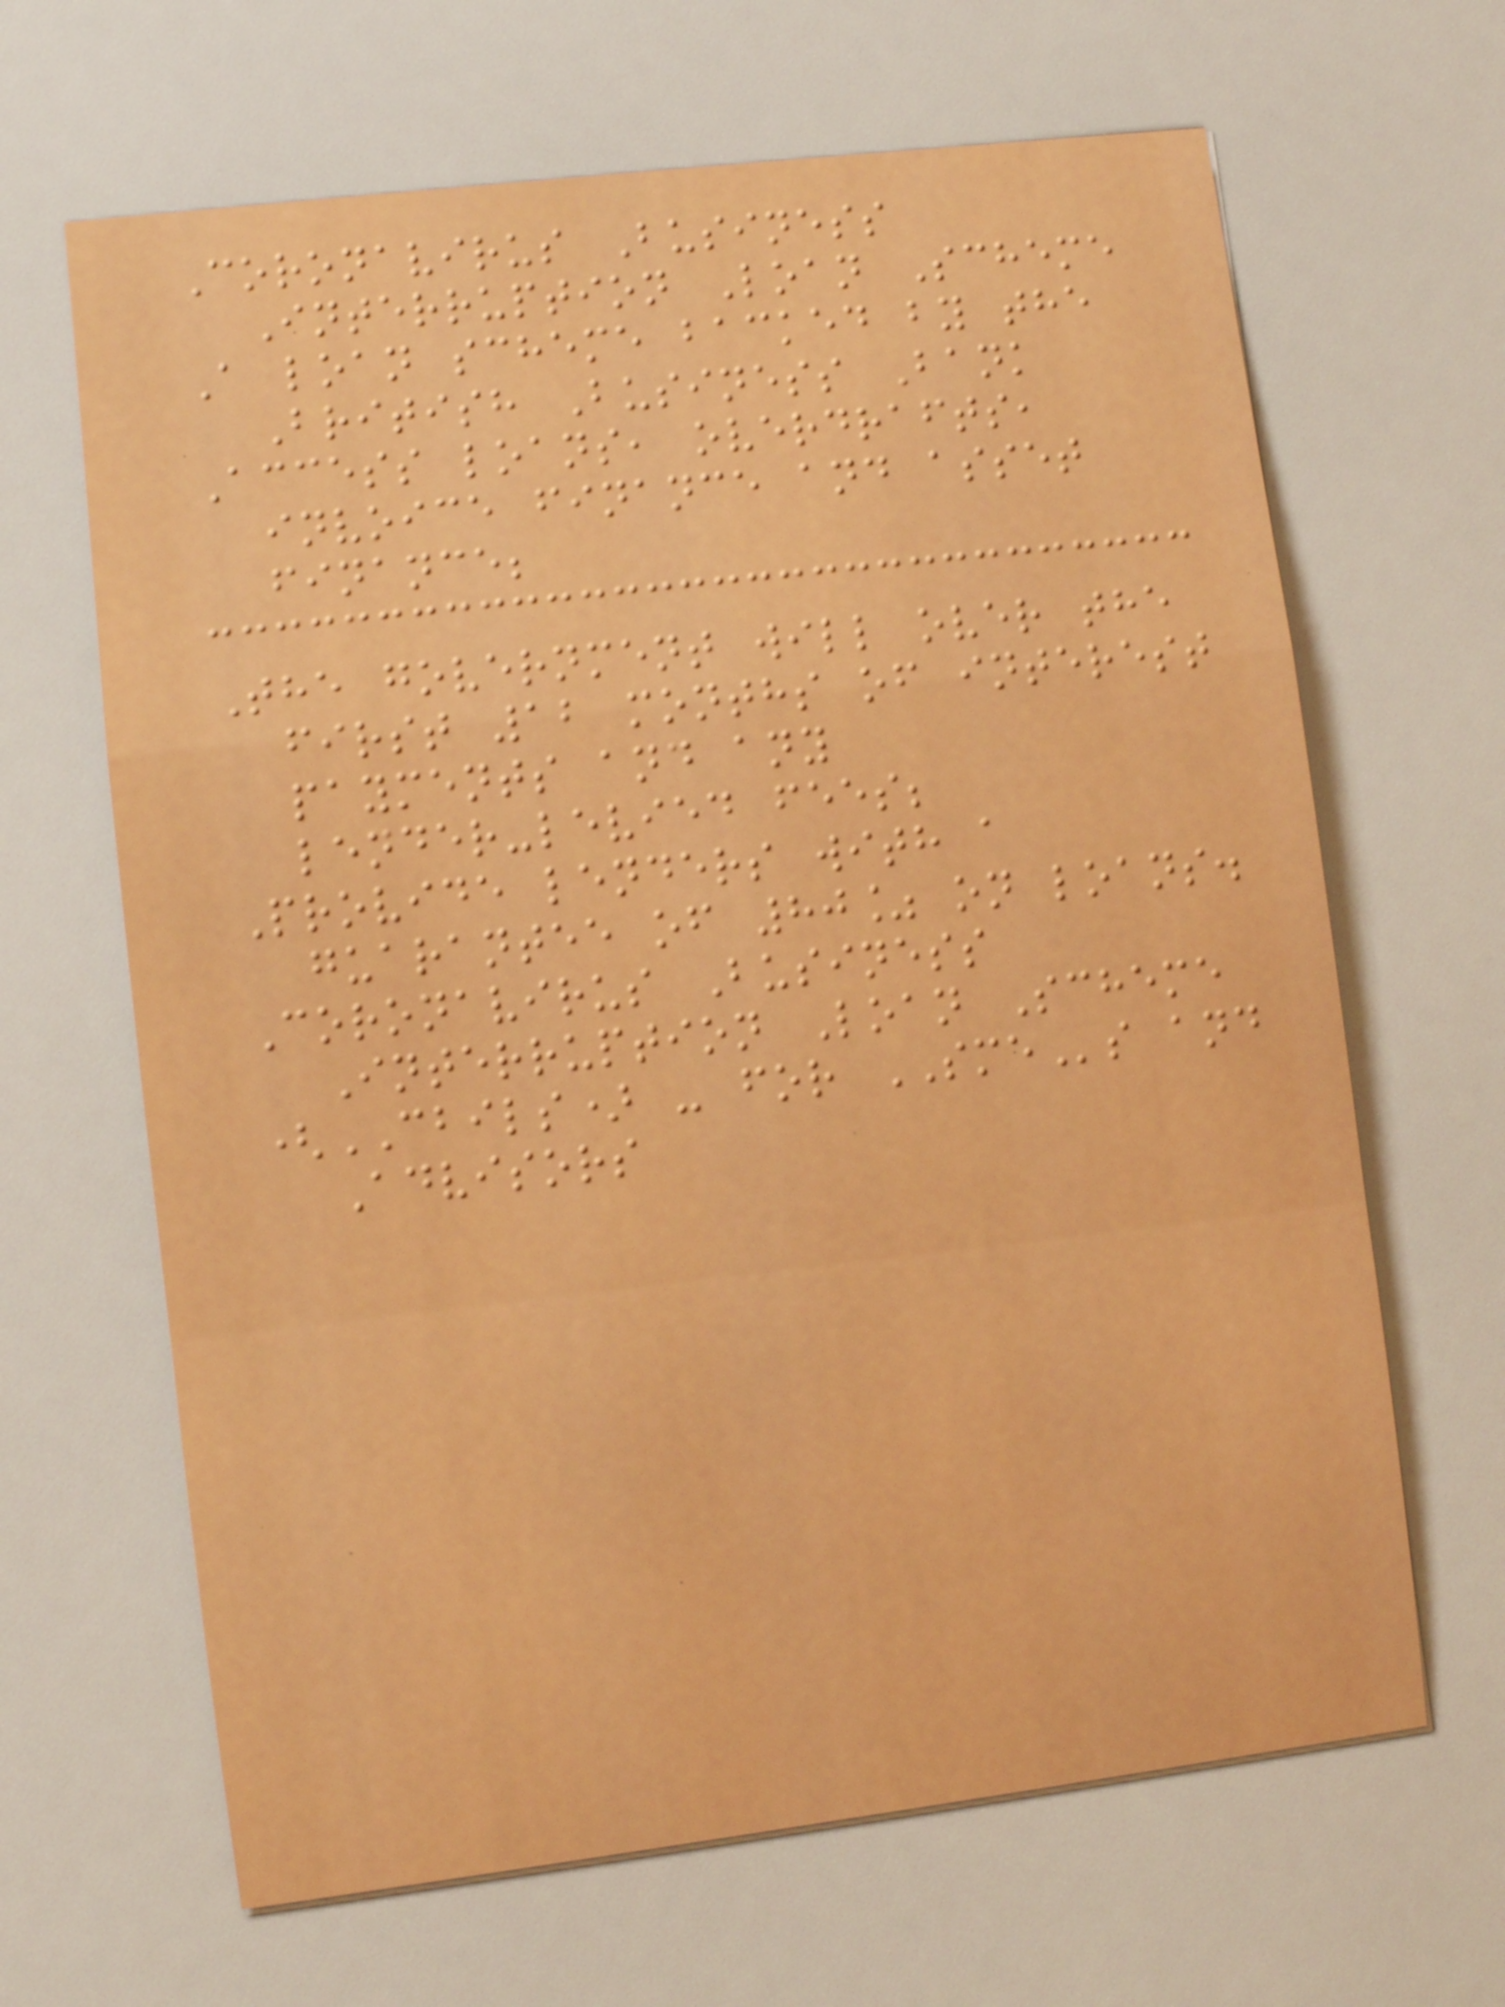Coronavirus Business
Interruption Loan Scheme
A loan scheme backed by the
British Business Bank
Access loans, overdrafts,
invoice finance and asset
finance;
The government will over the
first 12 months of interest
payments and any
lender-levied fees;
Provide lenders with a
guarantee of 80% on loans.
Coronavirus Business
Interruption Loan Scheme
(CBILS) - for SMEs and
Advisors
